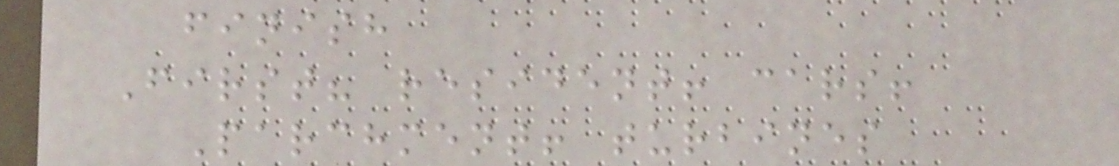finish
First? resident! cars!
Parchment! turbines
